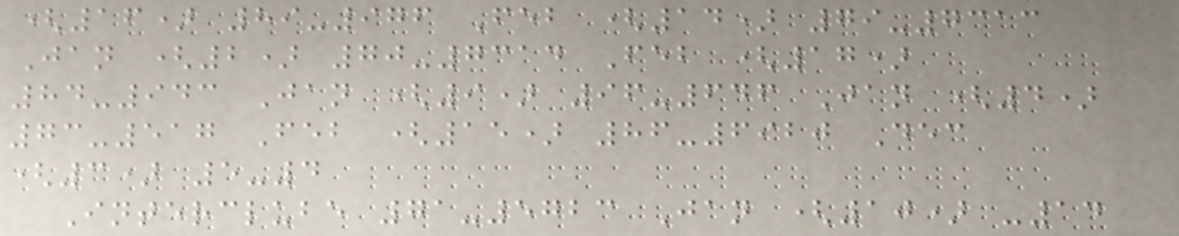(16) 89-976 Feb (14) 79-7313
Jan (2) 70-7314 Feb (17)
84-943 Jan (9) 96-646 Jan (4)
73-517 Feb (15) 86-6920 Dec
(3) 5-4
Interclube 71-5723 Jan (10) -14
